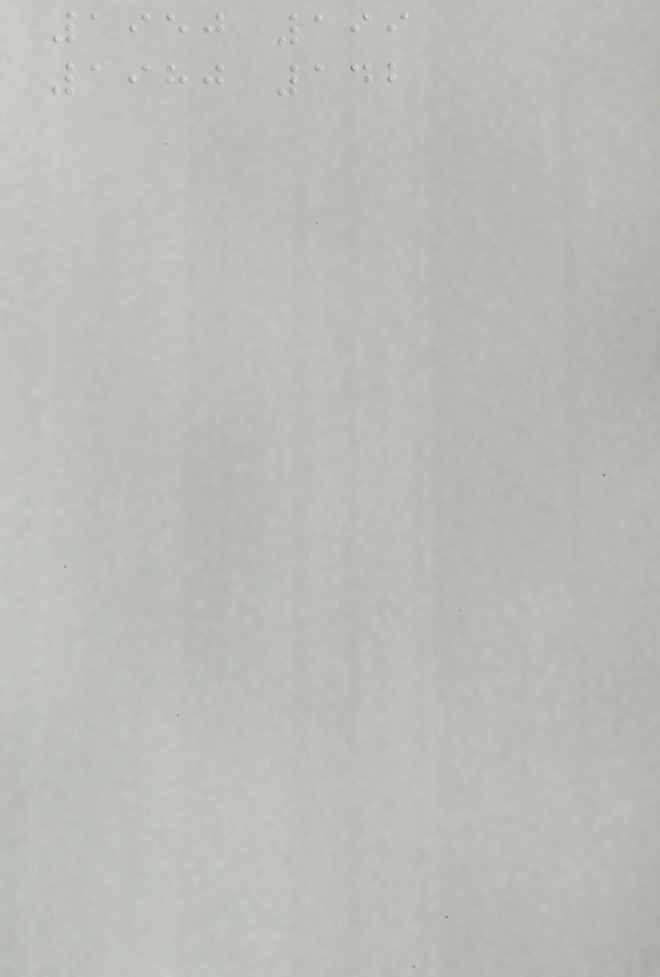1950 199
1980 142
